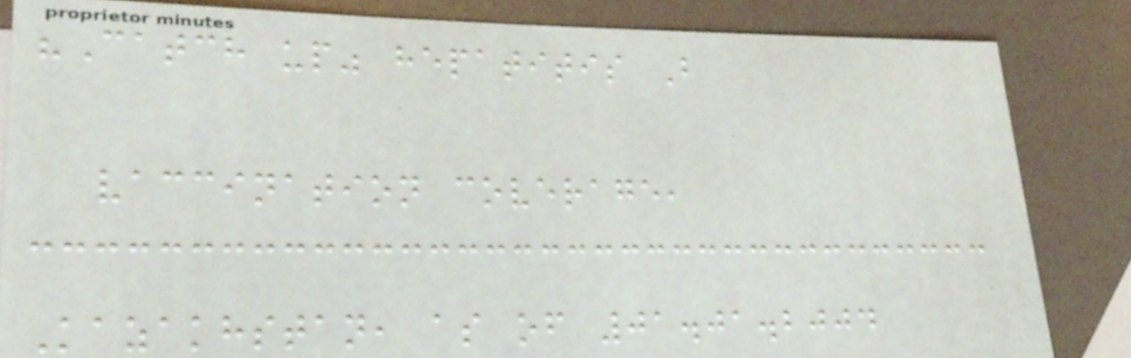"Catch up" hepatitis B
vaccination coverage,
Kazakhstan, as of 01.01.2004
